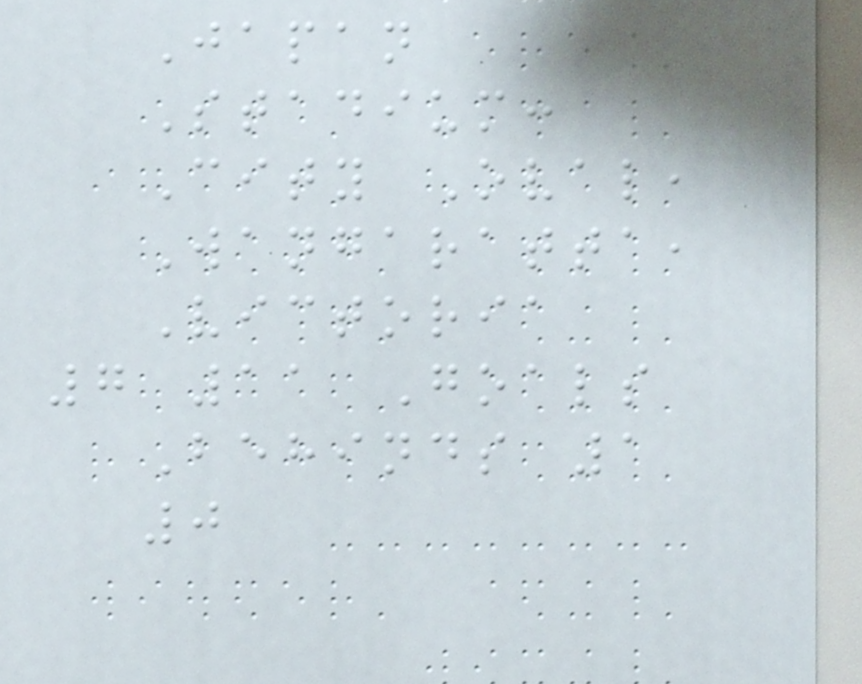Japan
Stadium:
City Oval,
Wangaratta,
Victoria
7 11 Goals
Behinds 1
0
